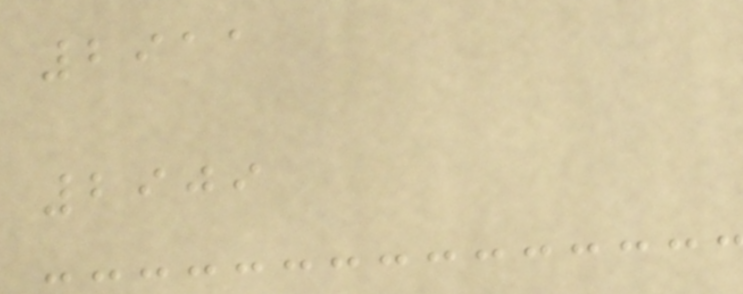2911
2909
